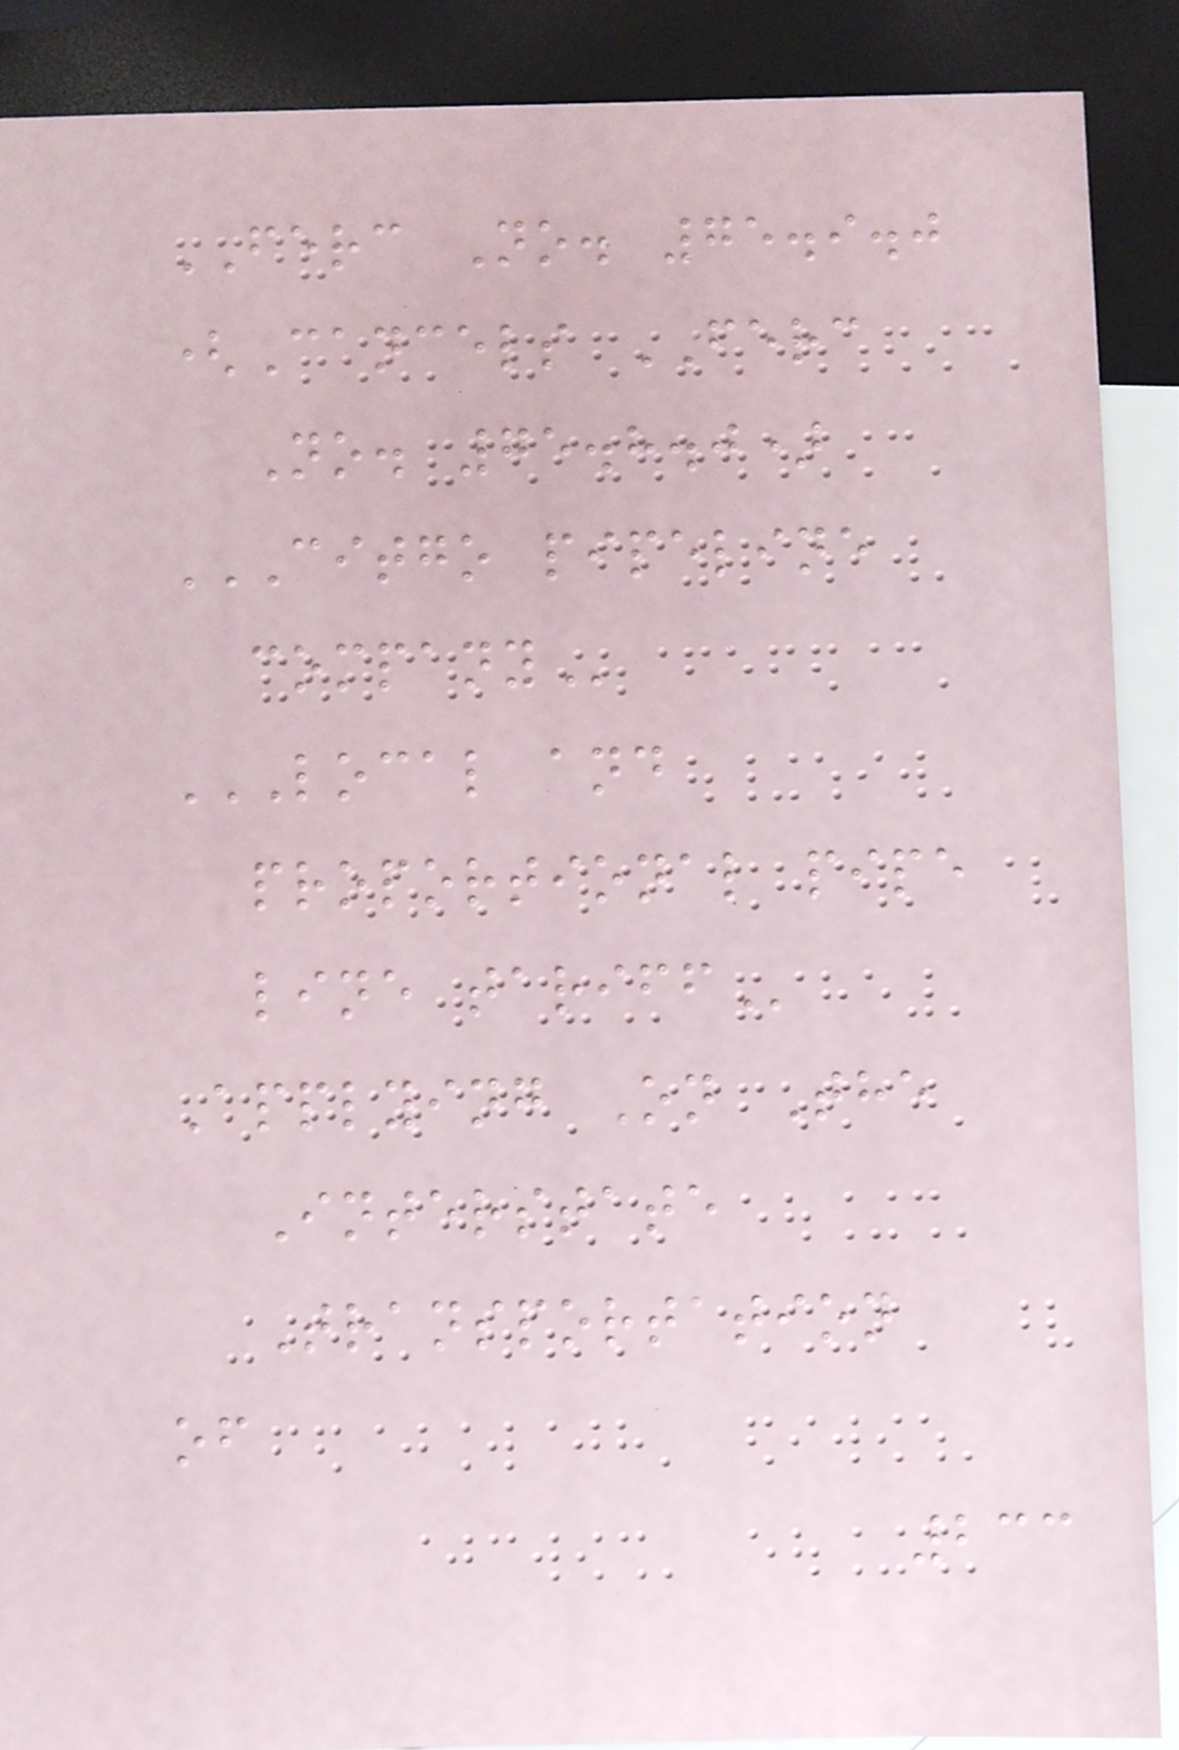FERC No. 75.9.0
(Cancels FERC
No. 75.8.0)
CITGO PIPELINE
COMPANY
LOCAL AND
PROPORTIONAL PIPE
LINE TARIFF
Applying On The
Interstate
Transportation
of
233
